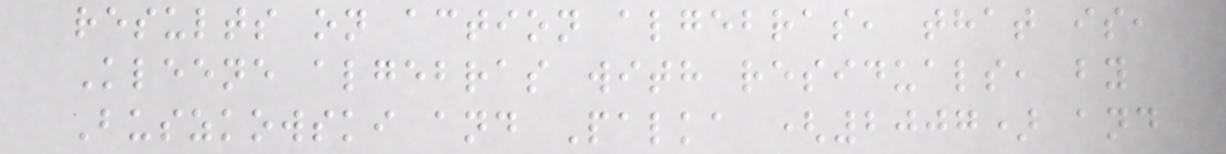results on action algebras, that is,
Kleene algebras with residuals, by
Buszkowski and Palka (2007) and
